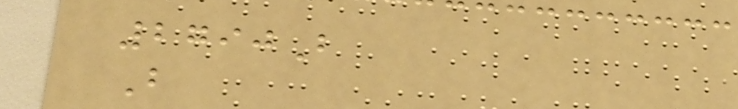2790B
B
